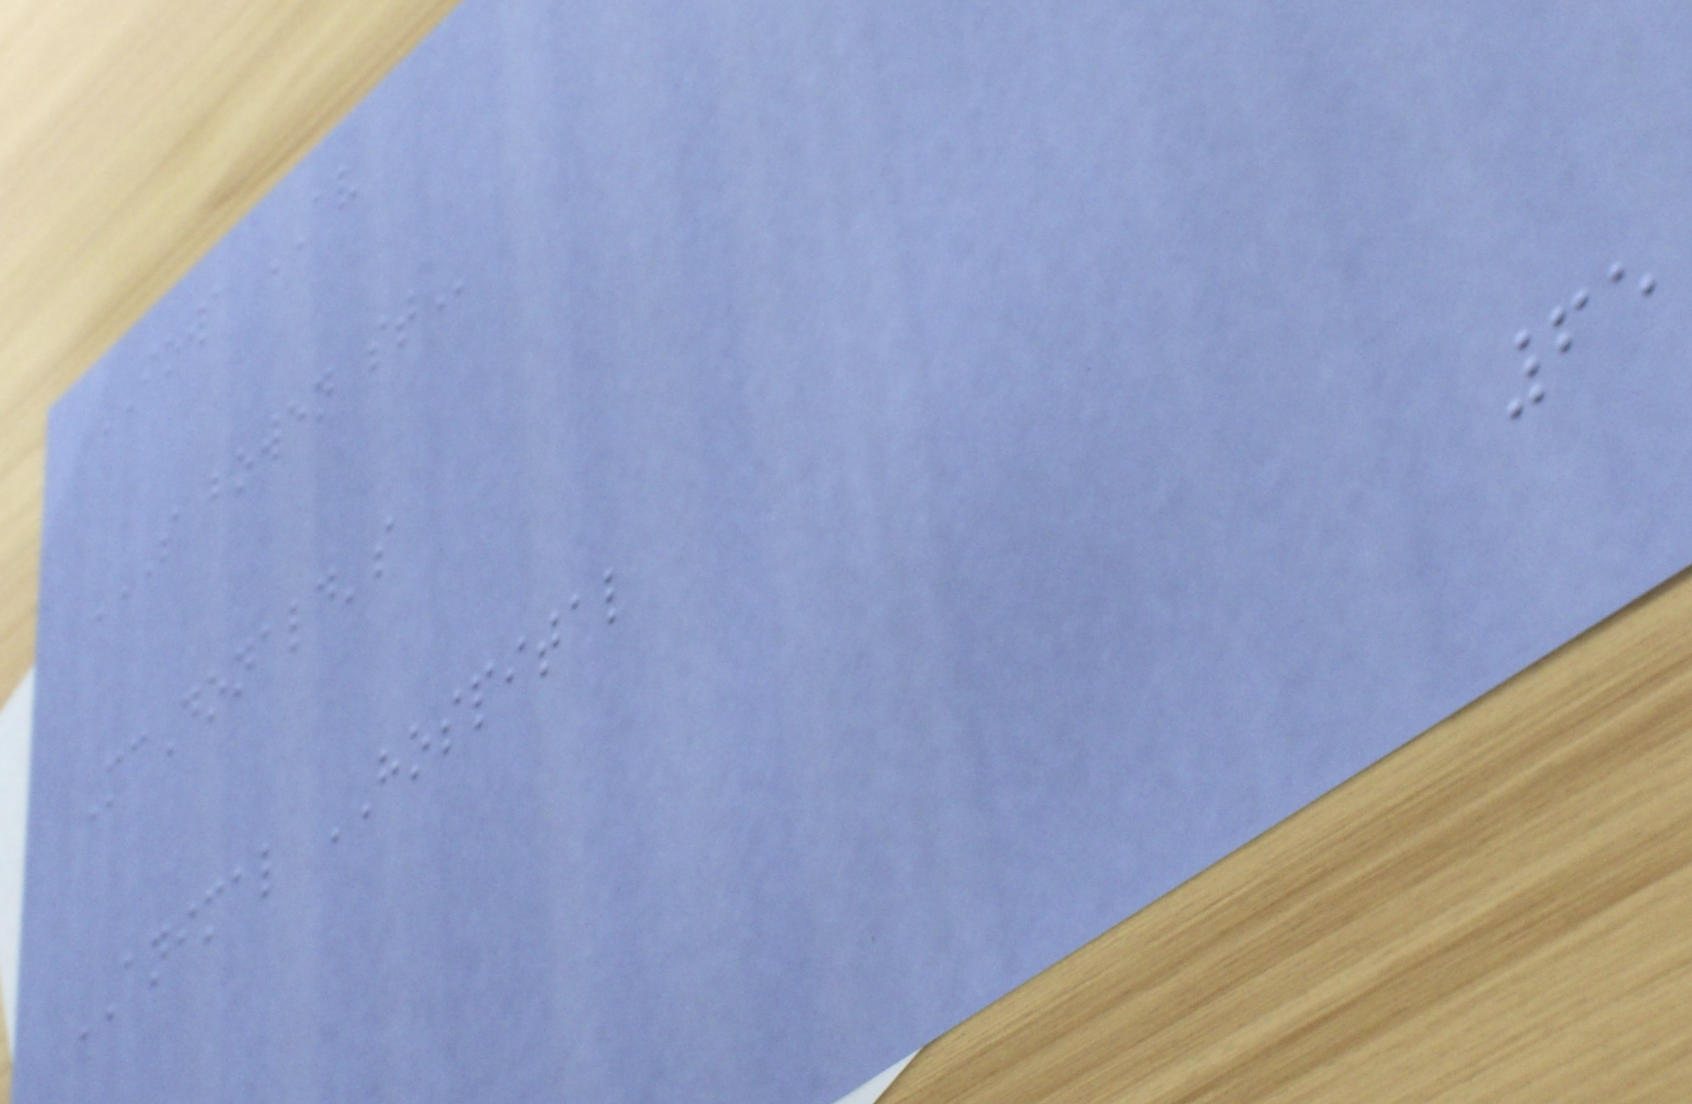IOWA AV
S BOWEN ST
McDonald's
ANIMAL HOSPITAL
65
